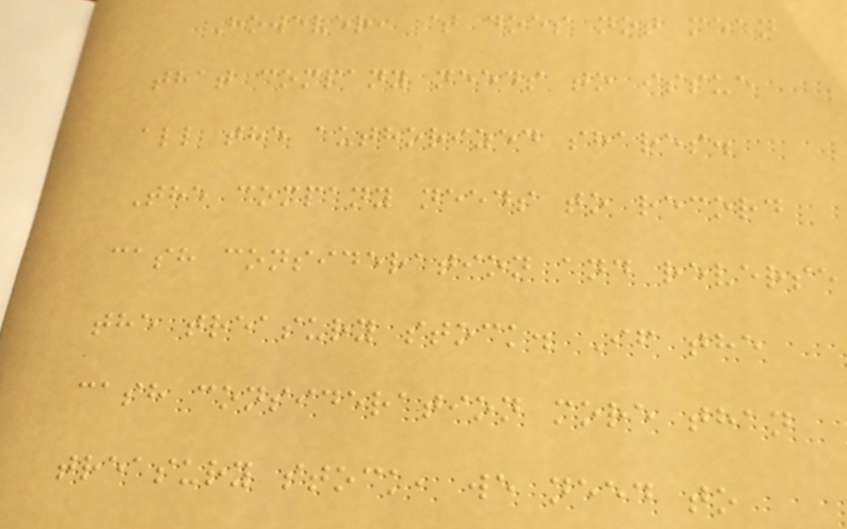However, it does not mean
that company needs to issue
all the authorized shares.
The company needs to record
cash consideration and reverse
the treasury stock. If the
cash consideration more than
treasury stock, we need to
